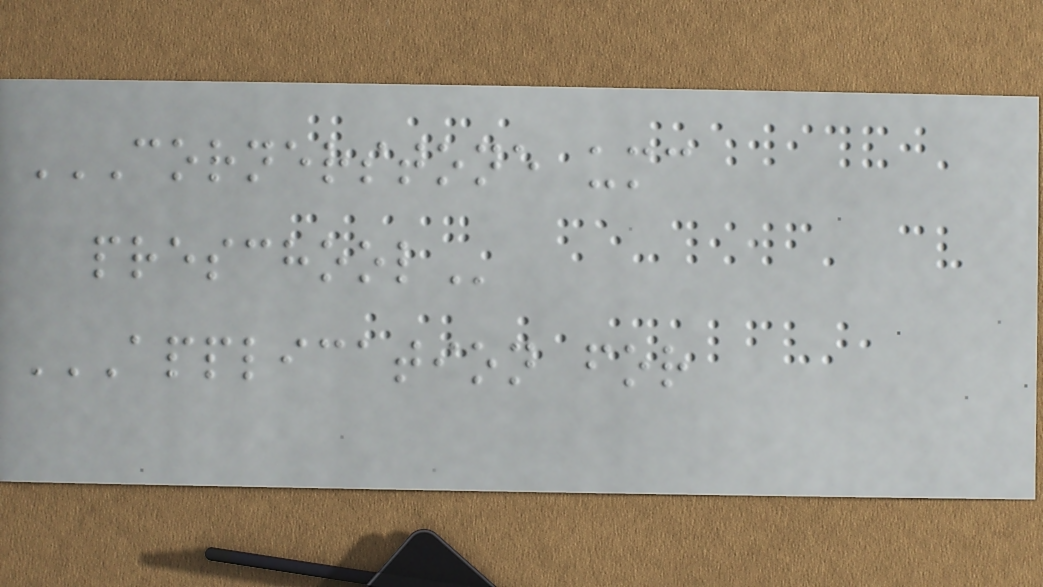CORNERSTONE UMC
PRESCHOOL
APPLICATION FOR
